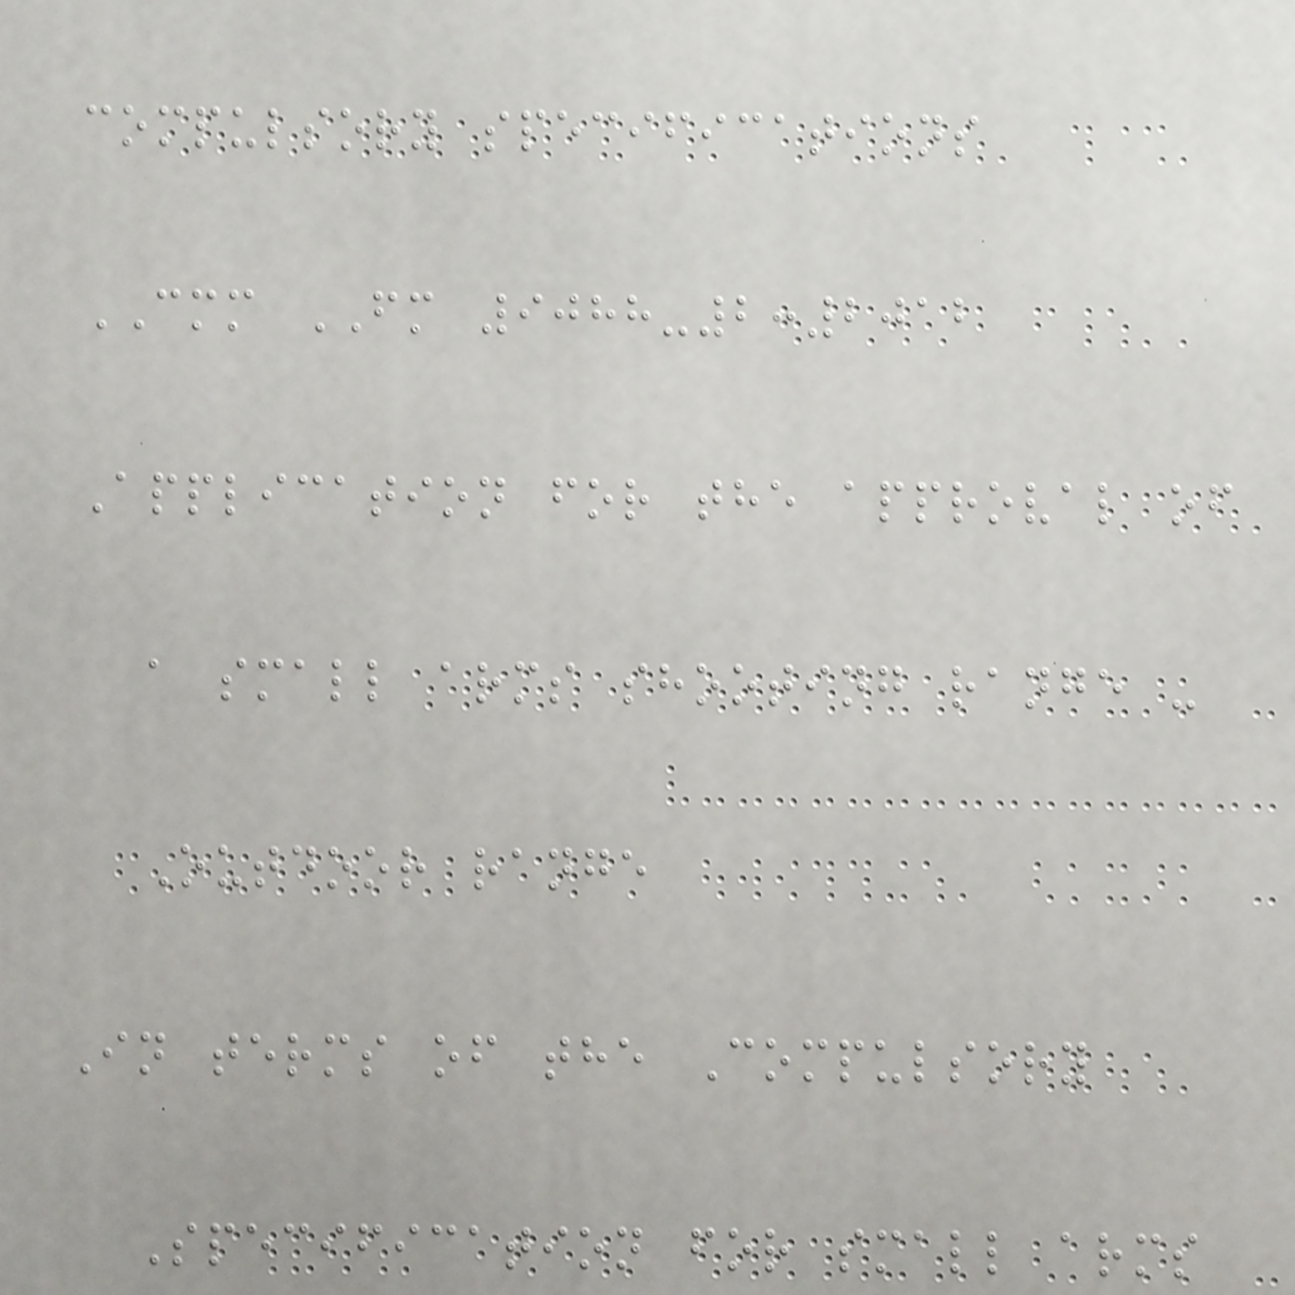compulsory specifications
CMM FM 9088-2:2012
Application for the approval of
a small arms shooting range -
Outdoor range
In terms of the Compulsory
Specification for small arms
